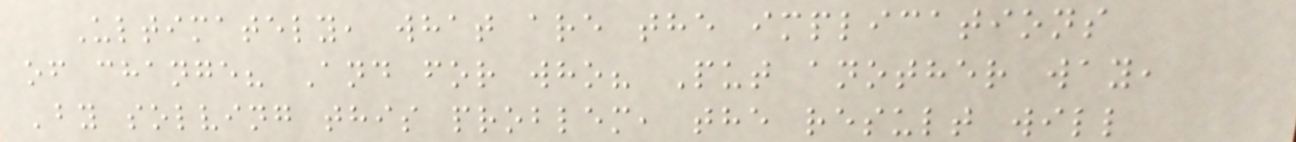Ultimately, what are the implications
of change? And for who? Put another way,
'by solving this problem, the result will
